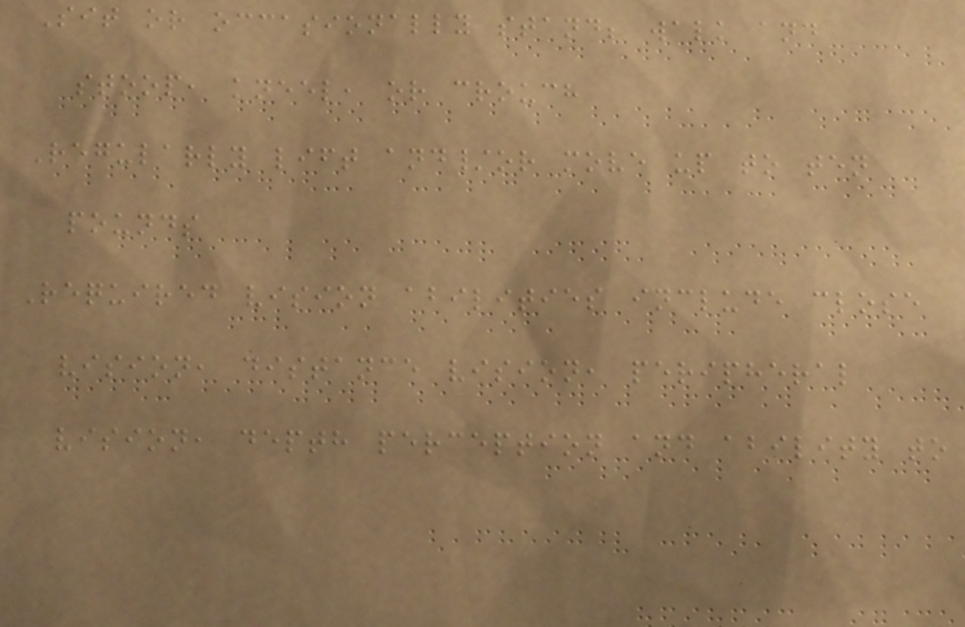Sit or occasionally stand; walk and
stoop, kneel, or crouch
Regularly lift and/or move up to ten
pounds
Required vision abilities include close
vision, distance vision, peripheral
vision, depth perception and ability to
